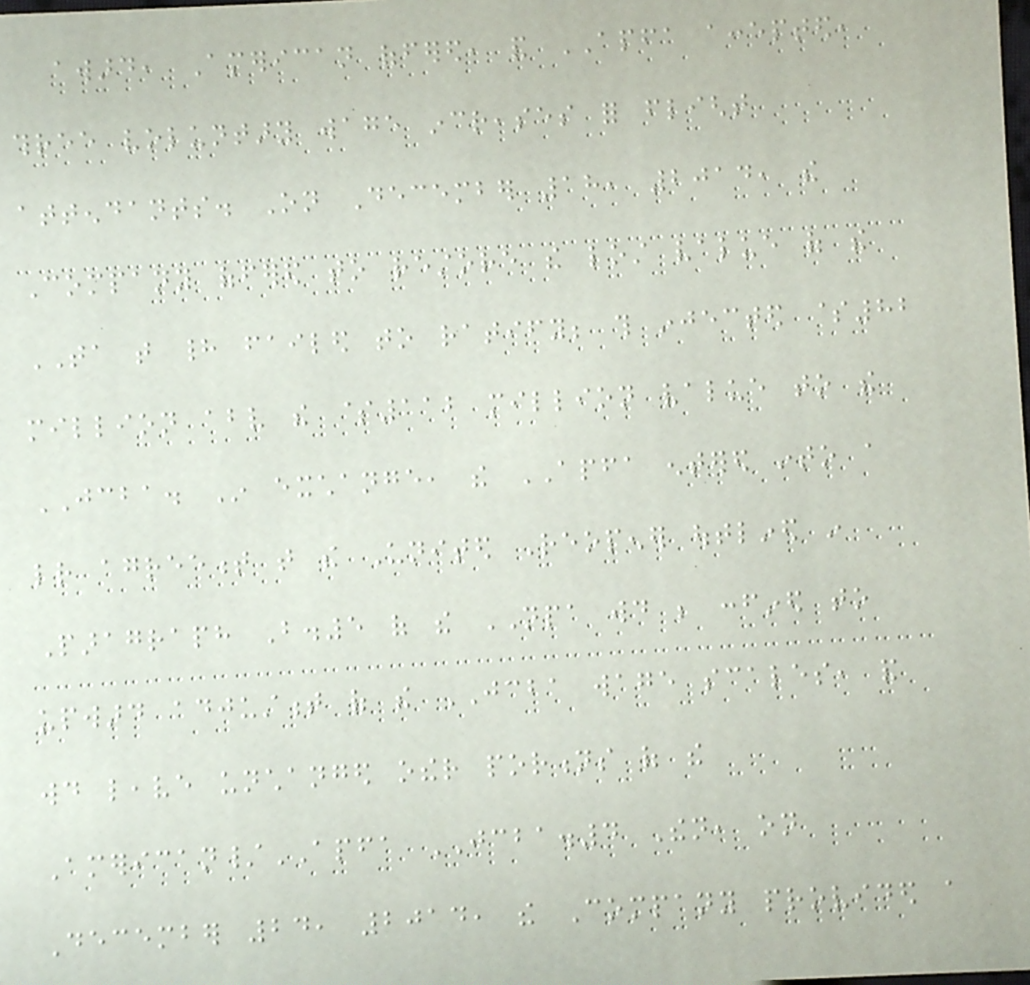award, American offered, and APFA accepted,
three voluntary wage increases for flight
attendants. On December 18, 2014, the
Company offered to restore the lost value of the
TA that had failed to ratify; this injected $82
million above the $112 million value to the
JCBA. In exchange, the APFA entered into a
letter agreement that the United Reopener outlined in
Paragraph B.5 of the NPA would be confined to
upward adjustment of the JCBA wage scales, and
would leave unchanged other portions of the
American/APFA JCBA.4 Then, on
December 24, 2014, the Company provided a
